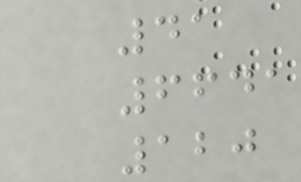41
6641
120
